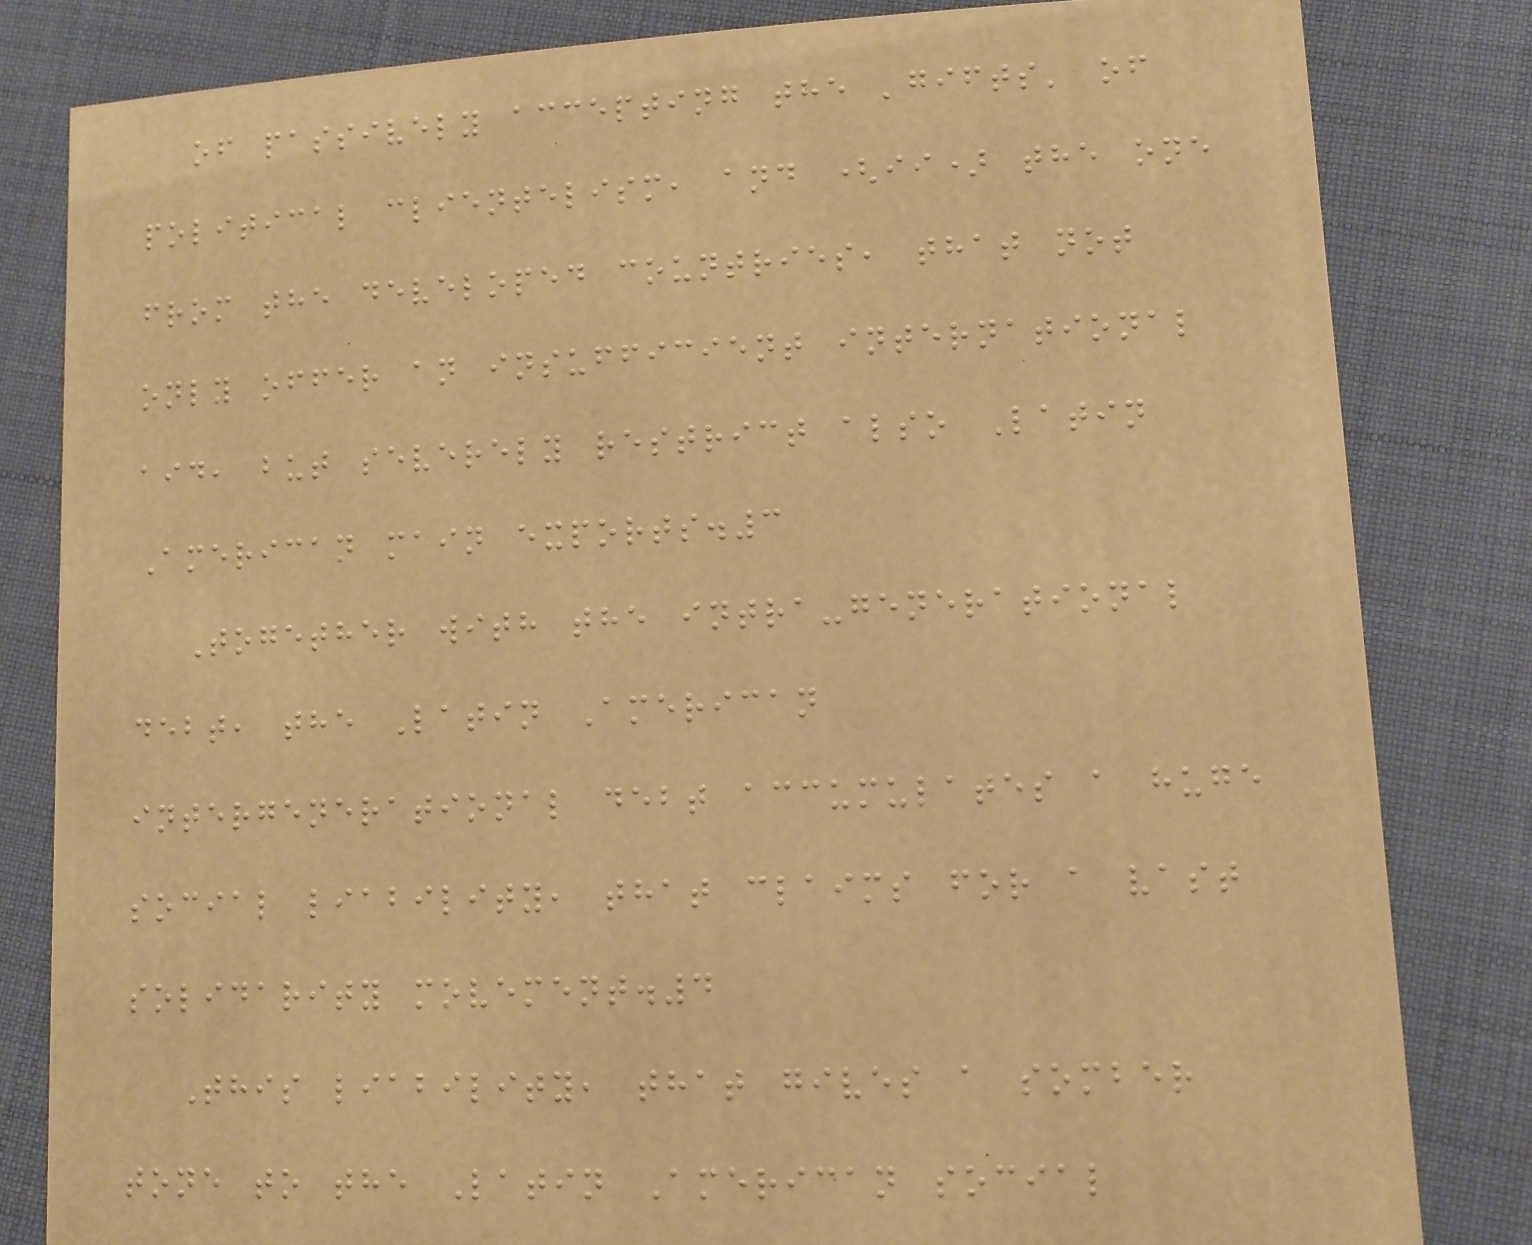of passively accepting the 'gifts' of
political clientelism, and (ii) the one
from the developed countries, that not
only offer an insufficient international
aid, but severely restrict also Latin
American main exports.3
Together with the intra-generational
debt, the Latin American
intergenerational debt accumulates a huge
social liability, that claims for a vast
solidarity movement.4
This liability, that gives a somber
tone to the Latin American social
